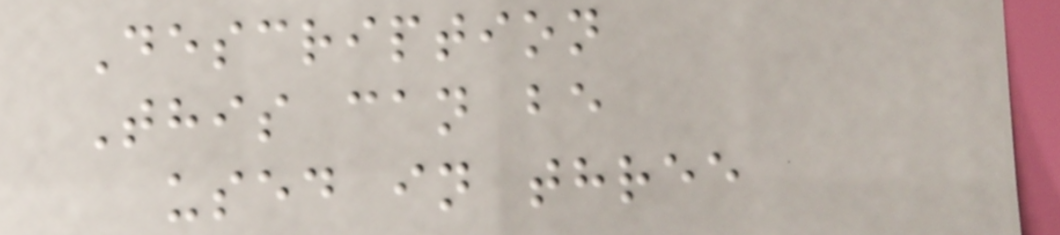Description
This can be
used in three
